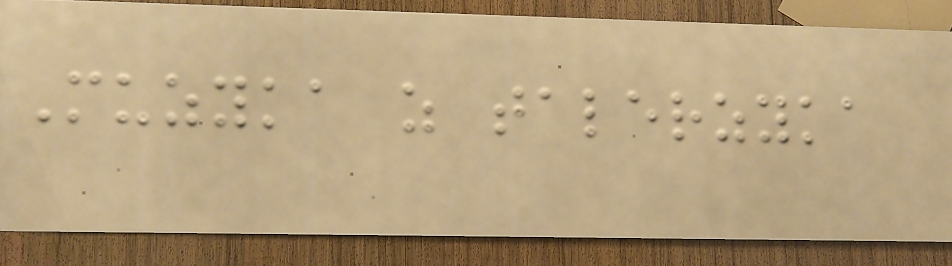Muzyka z talerzyka
